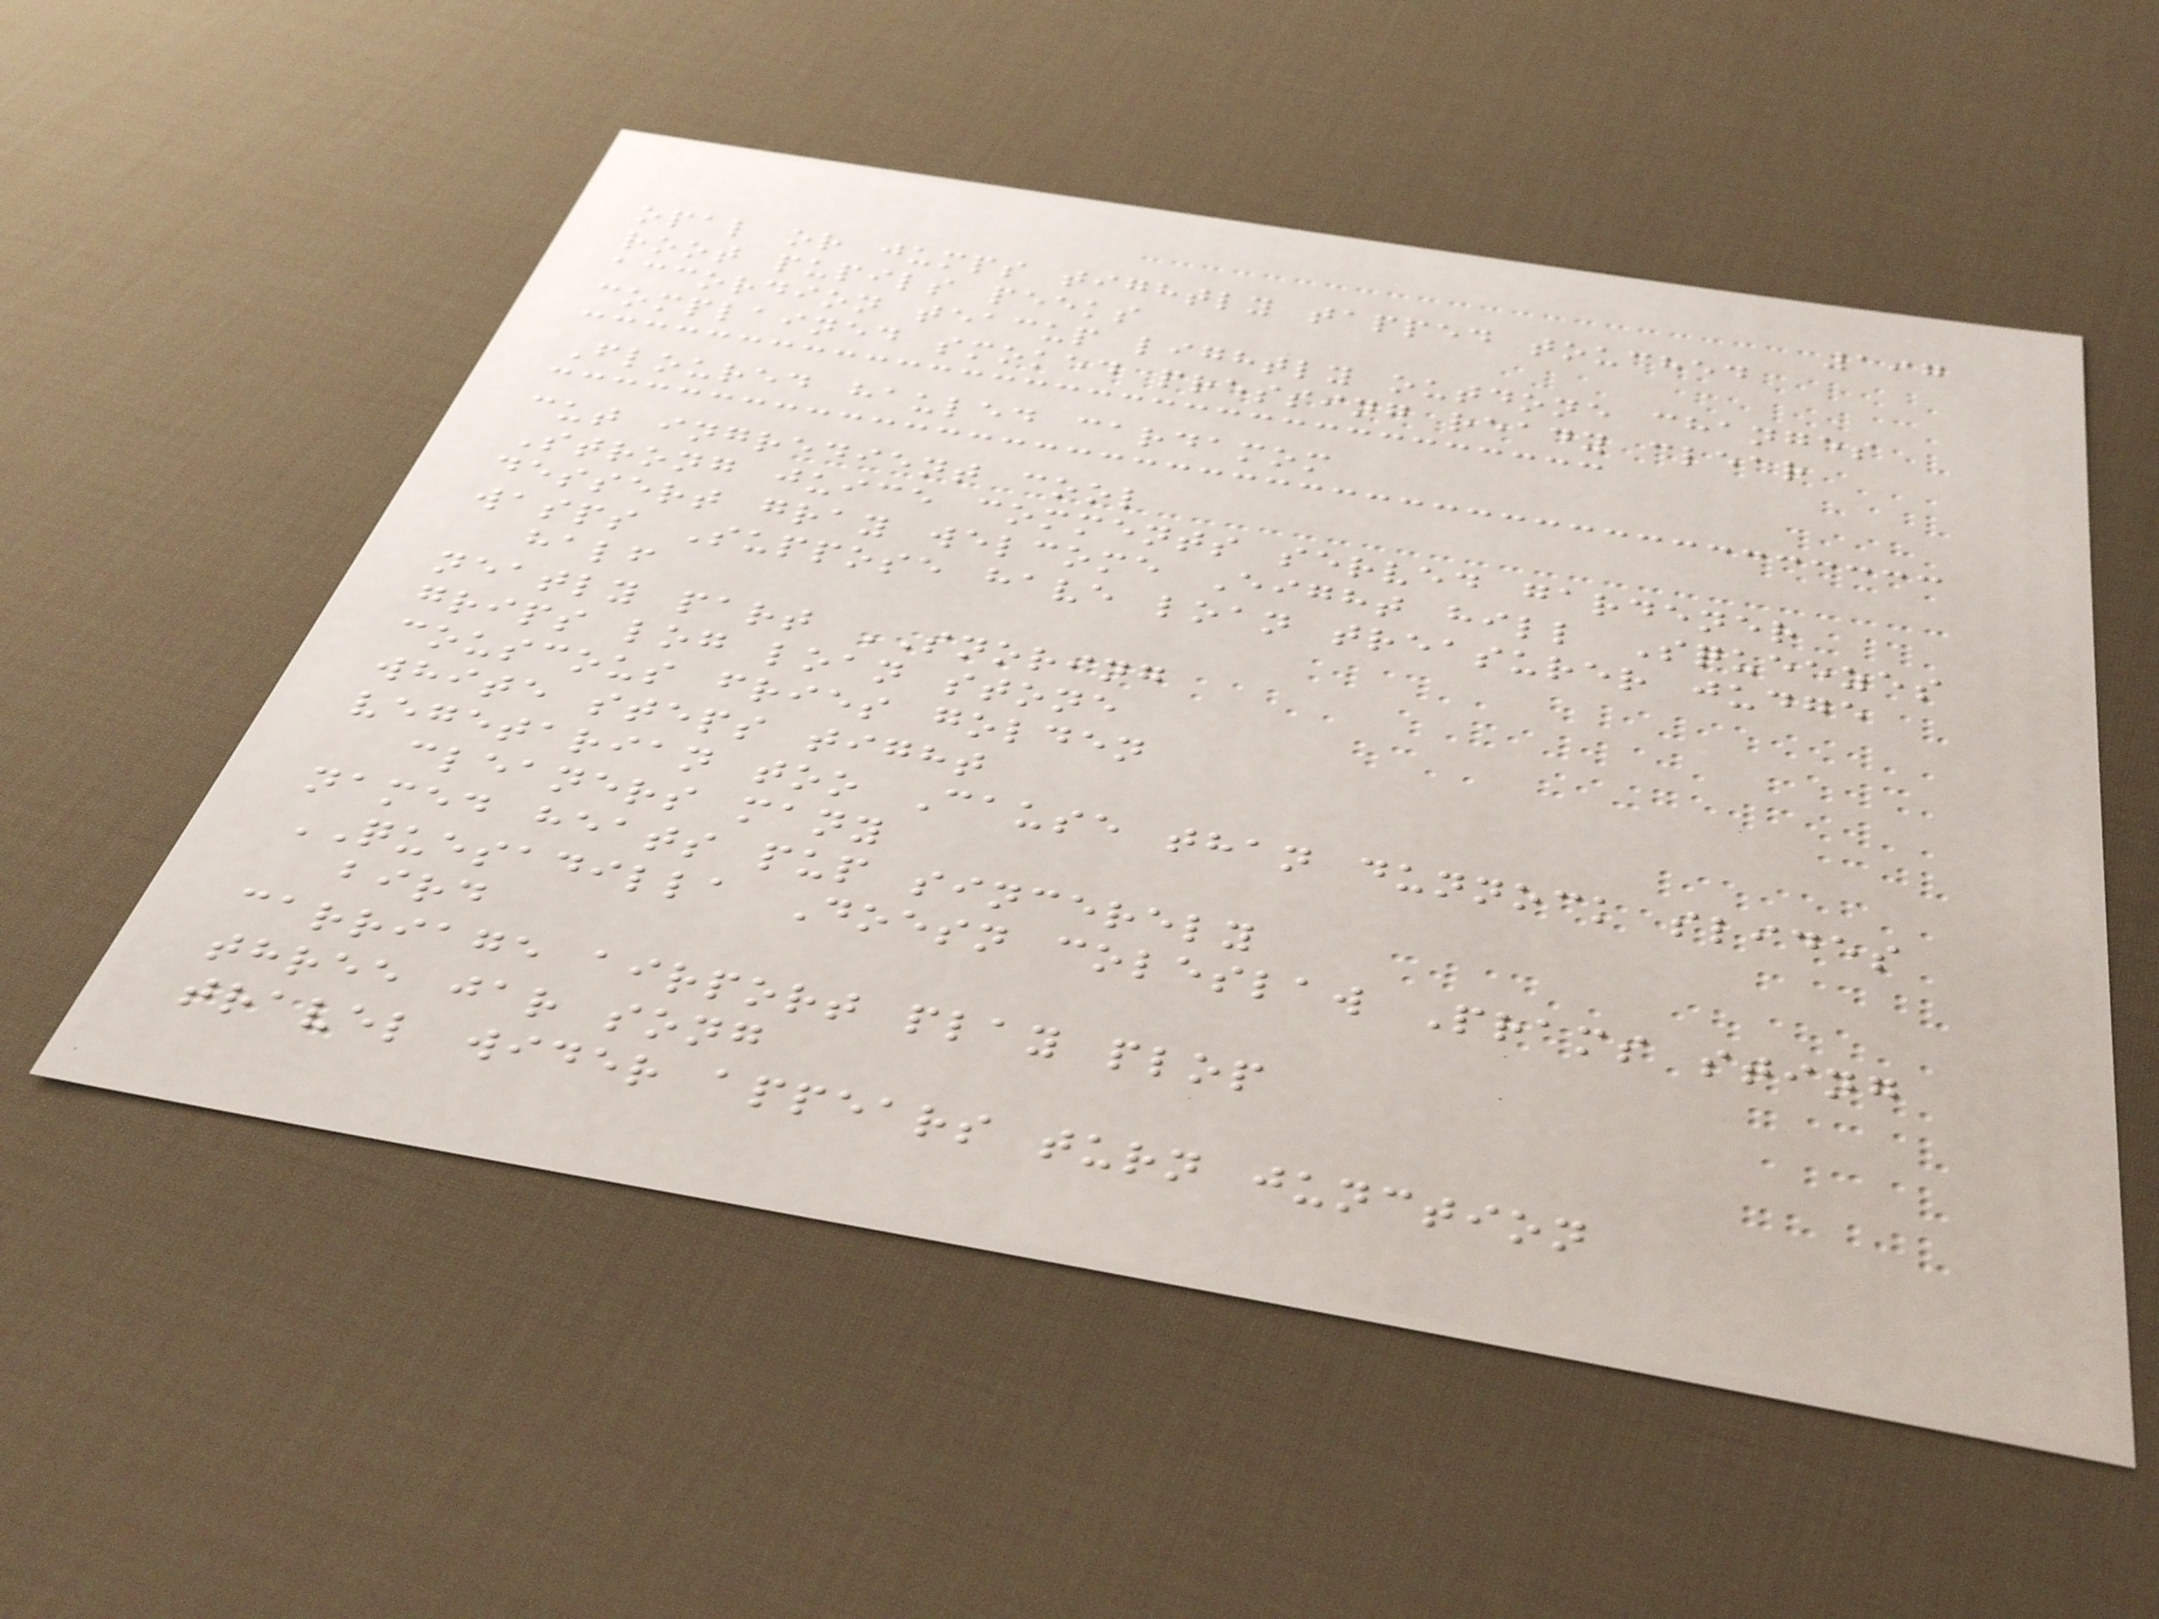197
opal or jumps tightly tapped touched
root pupils peeks
accordion teacup lightly outdone changes
complained smoked pressing ready clear
Floured hauled cardamom
cut ingredient cool
Strong juice comments served gardener
dessert gray welcome Eight hill Squeezes
wasps Suppose have loan treasurer judge
half
neatly part SNORING
grips log loan stone
couscous fries golden
white steps tight
vegetarian too Cause than dunnock slides
cleaners many
named heats pup sincerely
QUESADILLA Doesn coleslaw Prams sting
bird
carriage airport play plop
three jar song
travel wider appears turn junction
